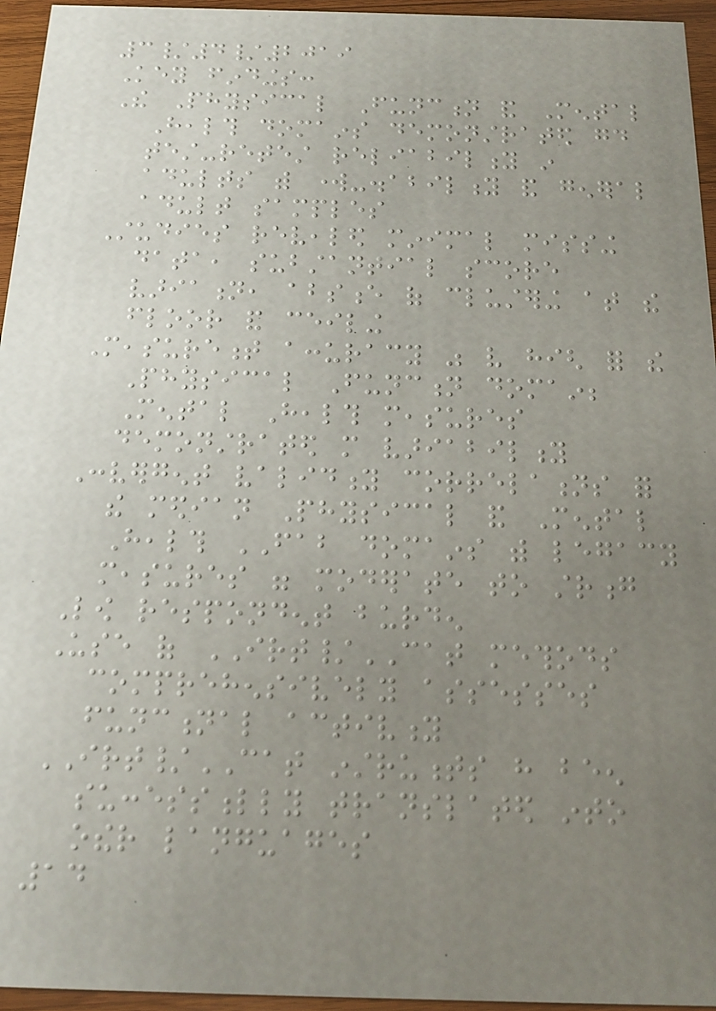3/4/2019
Key findings:
The Physical Function and Mental
Health domains demonstrated good
test-retest reliability in
adults with work-disability and general
adult samples
Studies revealed minimal missing
data, substantial score
variation, absence of clustering at the
floor and ceiling
Measurement accuracy was very high for the
Physical Function domain;
Mental Health measures
demonstrated more variability
Convergent validity correlations for
the median Physical and Mental
Health FAB domains with legacy
measures were moderate to strong
Low respondent burden
Use of IRT/CAT methods
comprehensively assesses
functional activity
IRT/CAT instruments have been
successfully translated into
other languages
14
